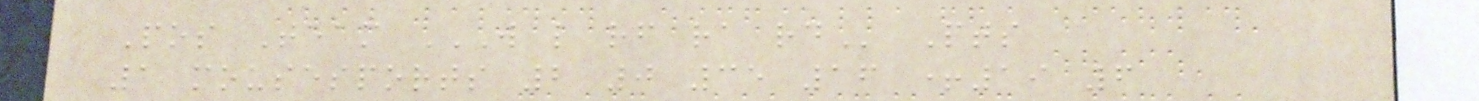Pos Team W L RF RA RD Pts
1 mousesports 2 0 35 16 +19 6
